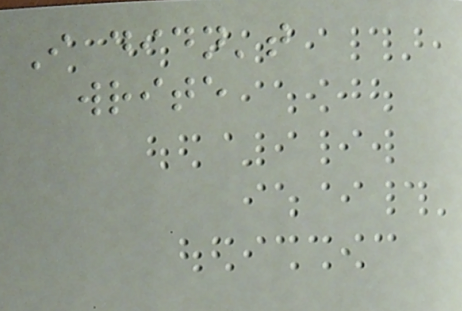I didn't
write
